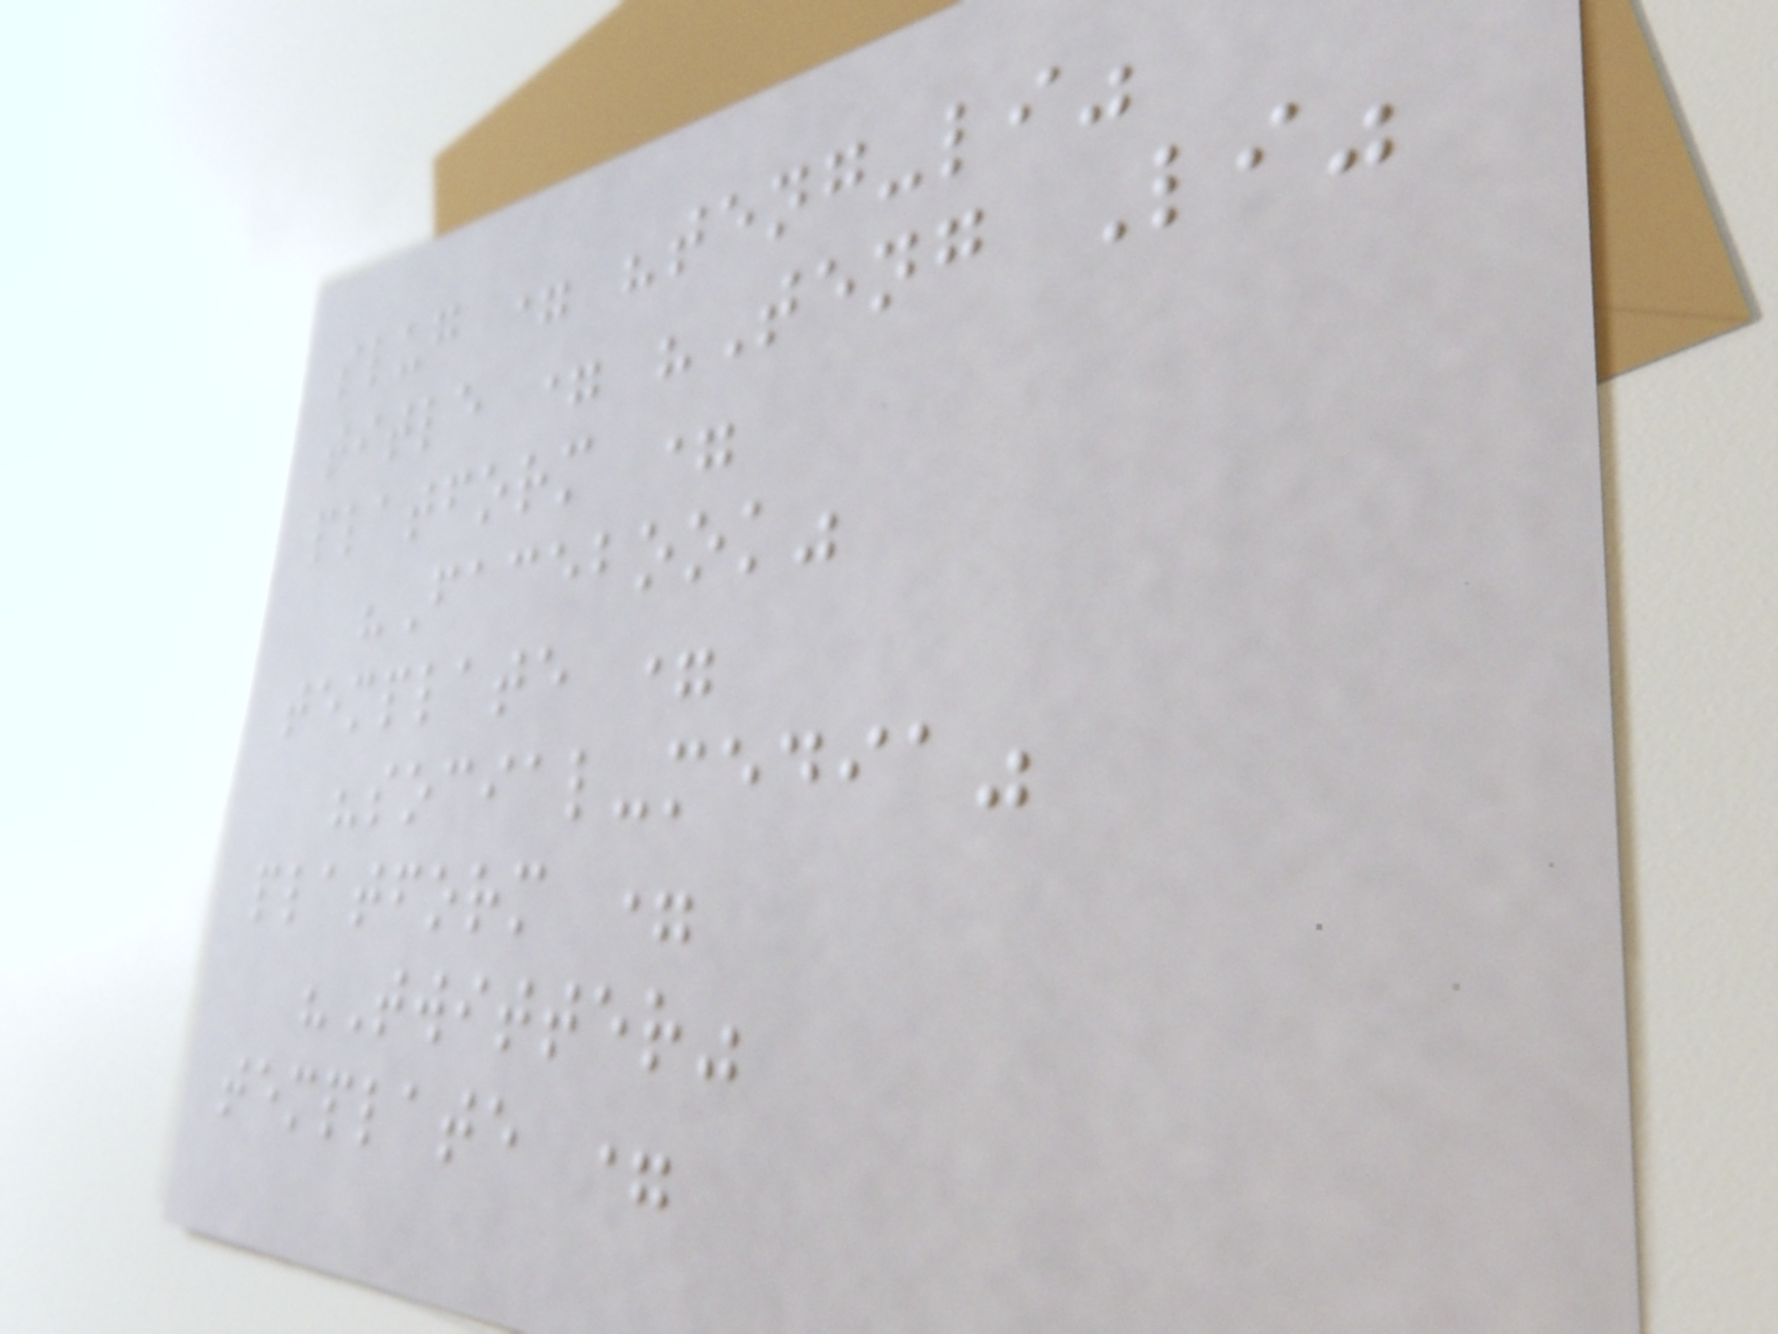slug = "teng-li"
title = "Teng Li"
platform =
"Facebook"
template =
"social-media"
platform =
"Twitter"
template =
